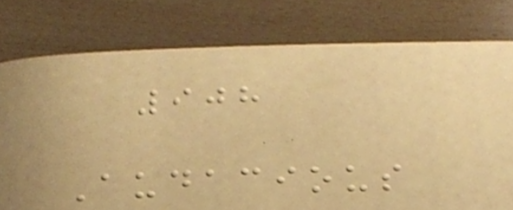908
Audacious
